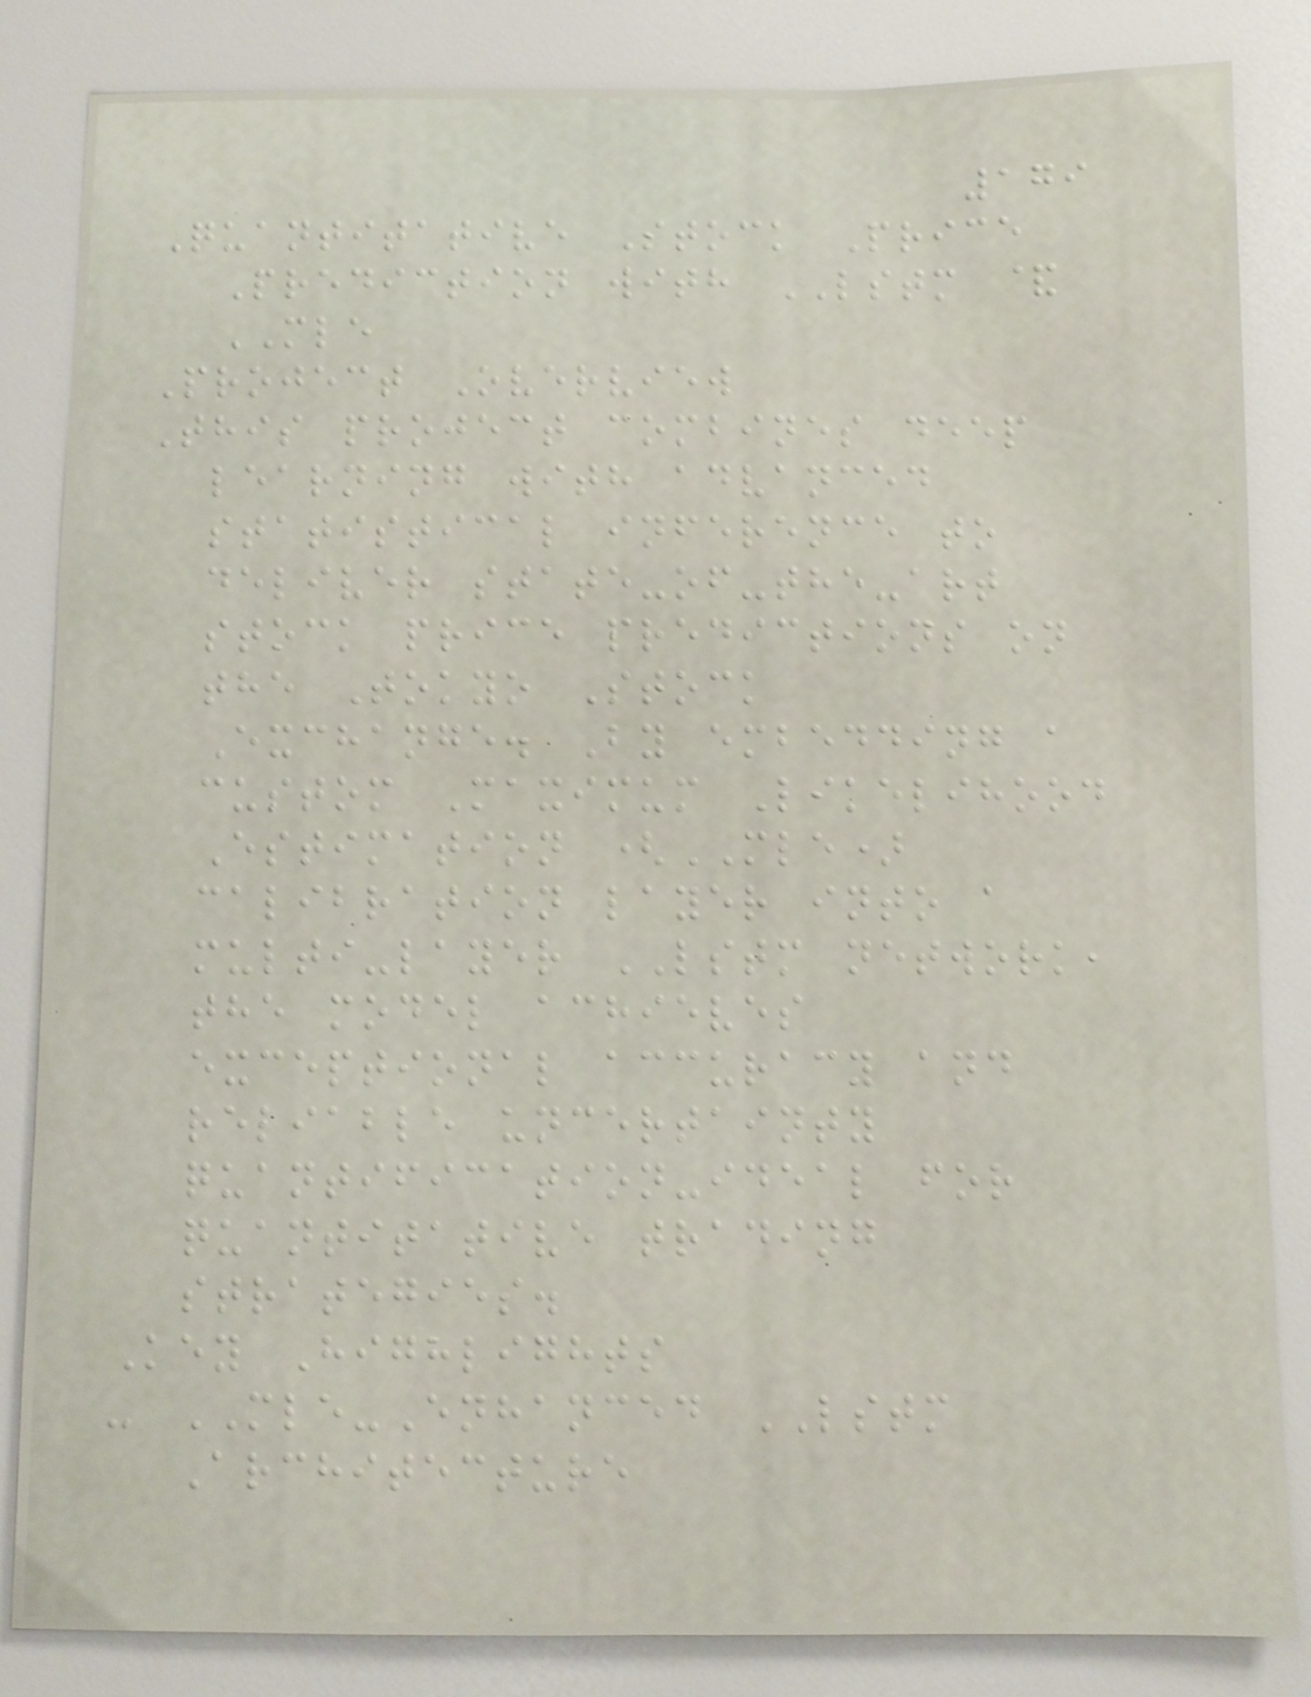179
Quantitative Stock Price
Prediction with LSTM &
MLE
Project Overview
This project combines deep
learning with advanced
statistical inference to
deliver state-of-the-art
stock price predictions on
the Tokyo Stock
Exchange. By embedding a
custom Maximum Likelihood
Estimation (MLE)
calibration layer into a
multi-layer LSTM network,
the model achieves
exceptional accuracy and
reliable uncertainty
quantification-ideal for
quantitative trading
strategies.
Key Highlights
- MLE-Enhanced LSTM
Architecture
